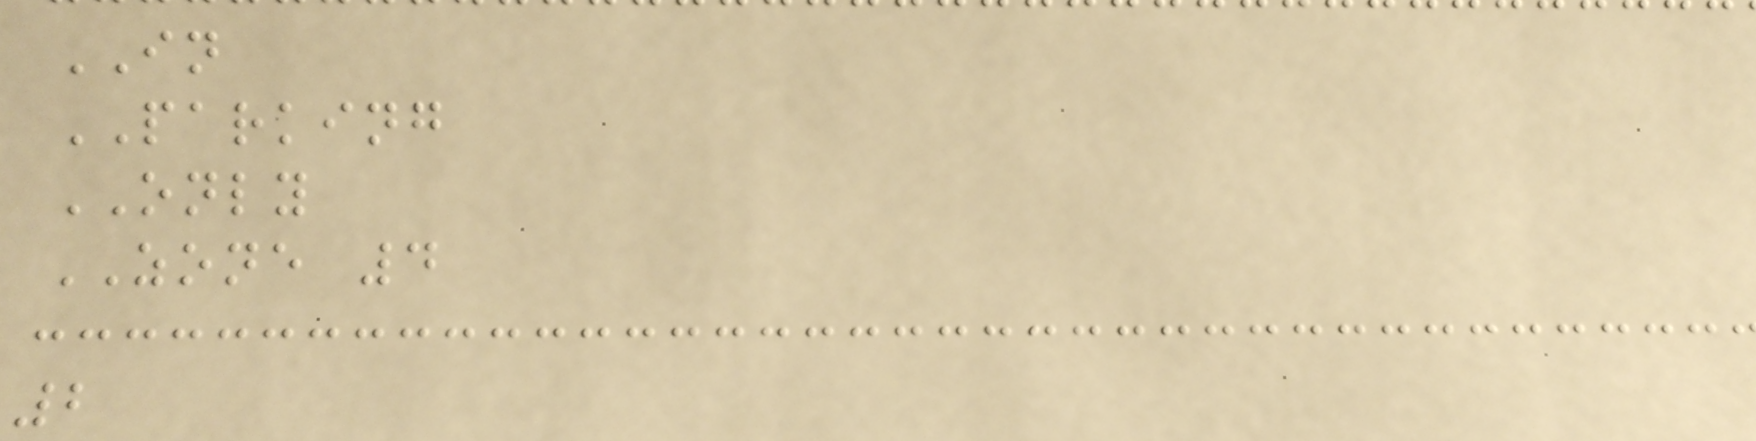IN
PARKING
ONLY
ZONE 4
2
